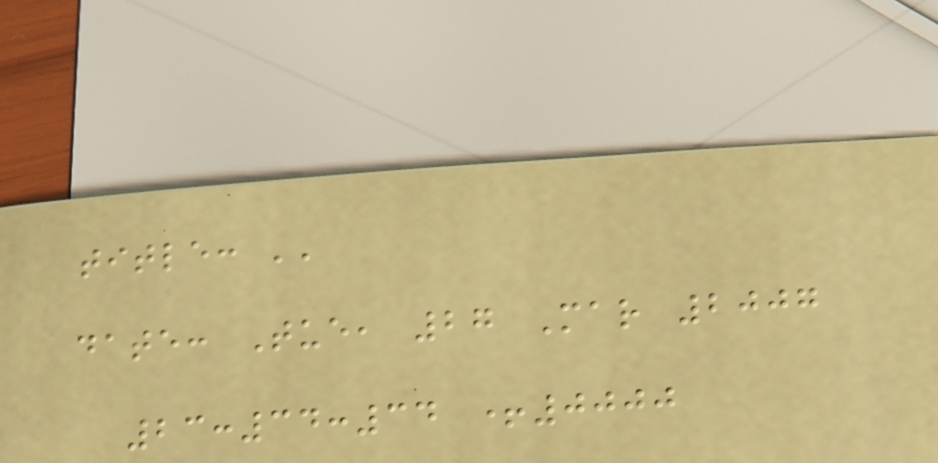title: ''
date: Tue, 27 Mar 2007
23:34:34 +0000
